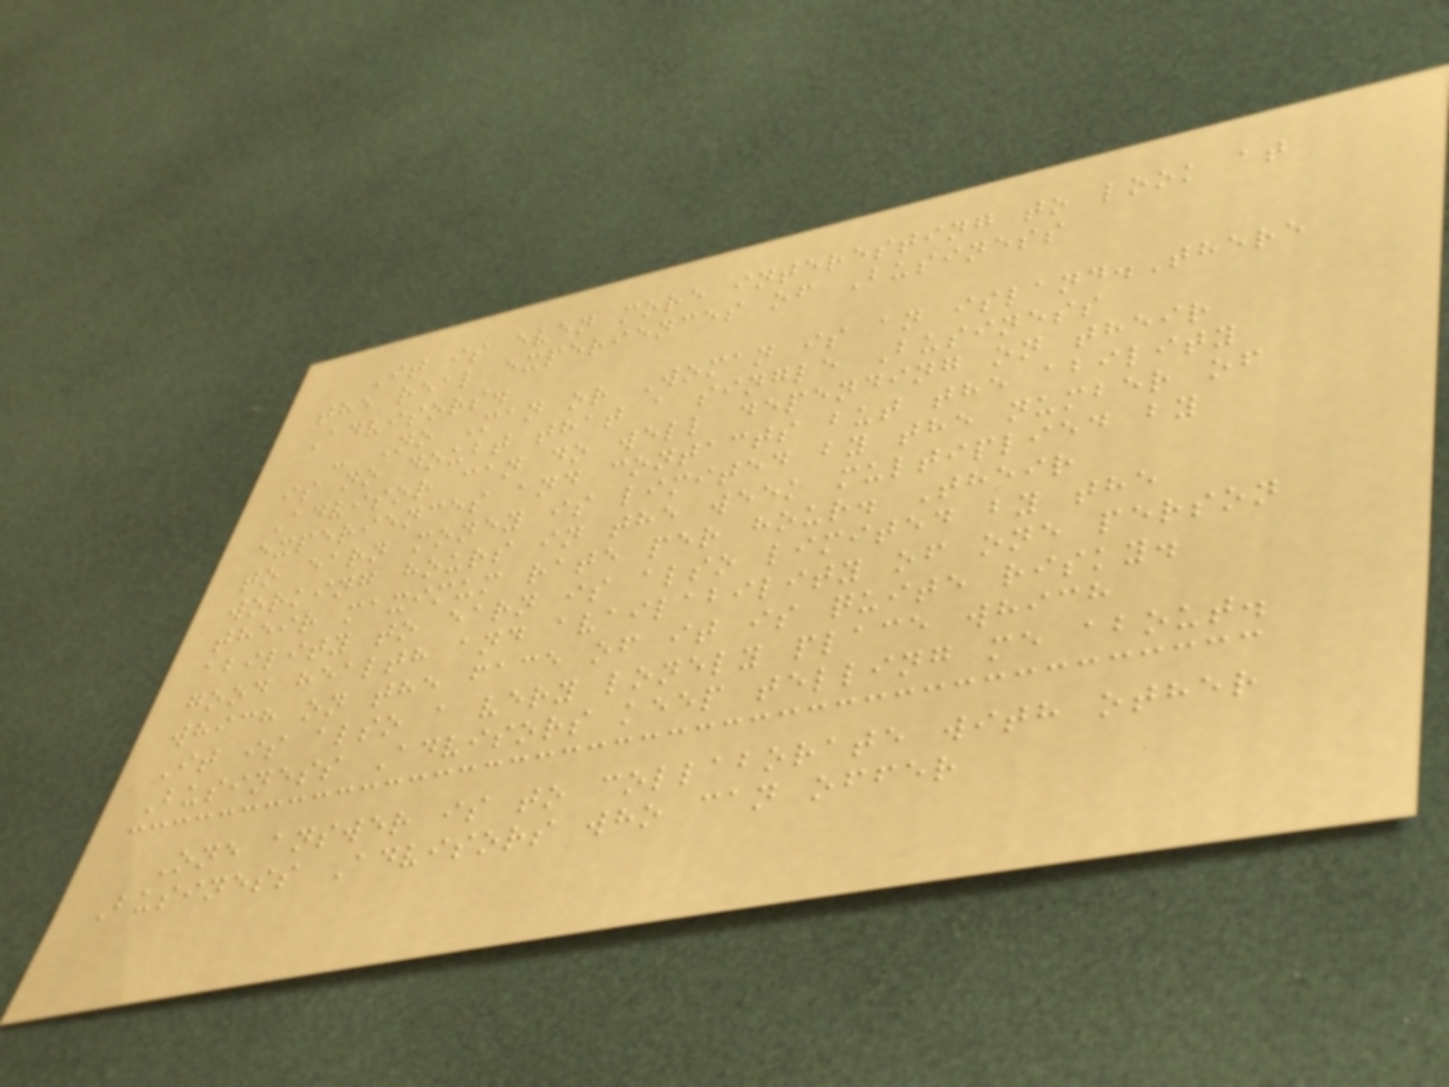It is even more interesting to look at
the real experiences of Business
Advisors.
- No Man or Woman is an island.There
is no doubt that a single Business
Advisor can do well depending on their
experiences and contacts but the ability
to earn money is limited by the number of
working hours in the week multiplied by
their maximum rate per hour. Their
ability to earn is also limited by the
good health and availability of one person
which on the face of it is quite risky.
It is also a very lonely place which
Business Advisors keep telling me about.
One answer is to collaborate with other
Business Advisors who can offer
